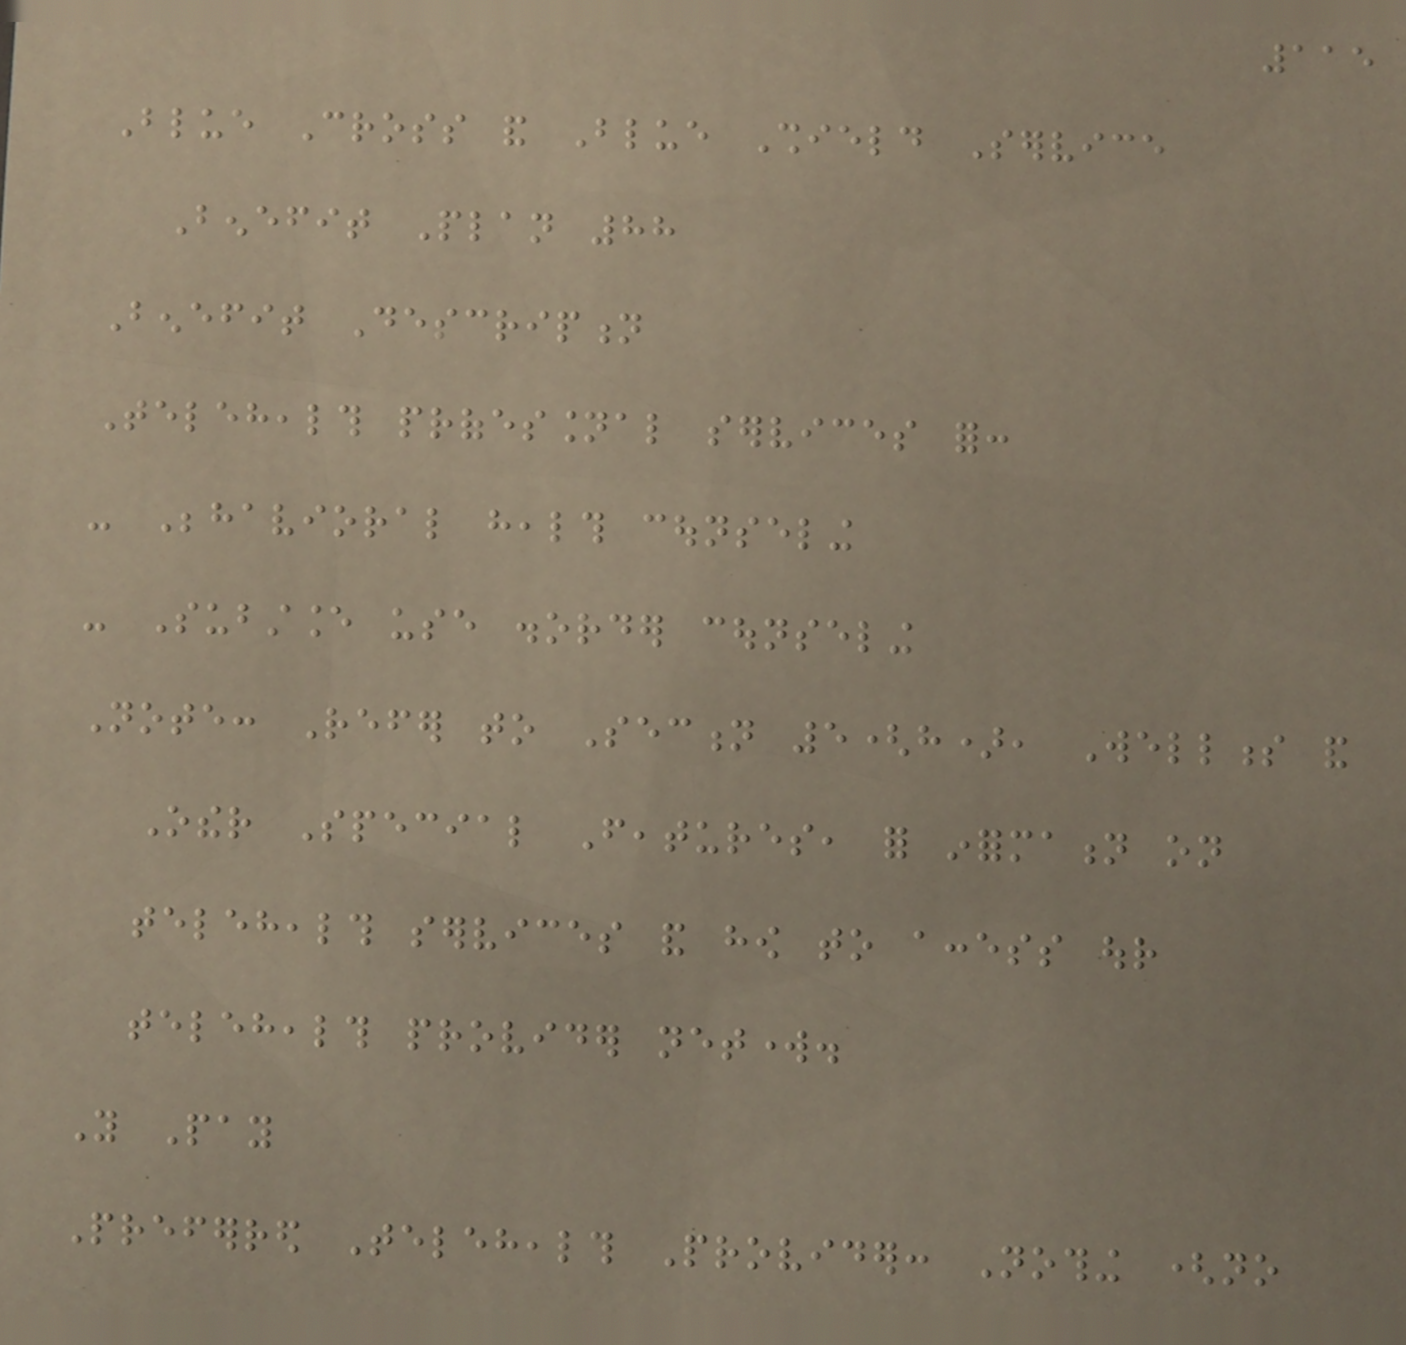115
Blue Cross and Blue Shield Service
Benefit Plan 88
Benefit Description
Telehealth professional services for:
- Behavioral health counseling
- Substance use disorder counseling
Note: Refer to Section 5(h), Wellness and
Other Special Features, for information on
telehealth services and how to access our
telehealth provider network.
You Pay
Preferred Telehealth Provider: Nothing (no
